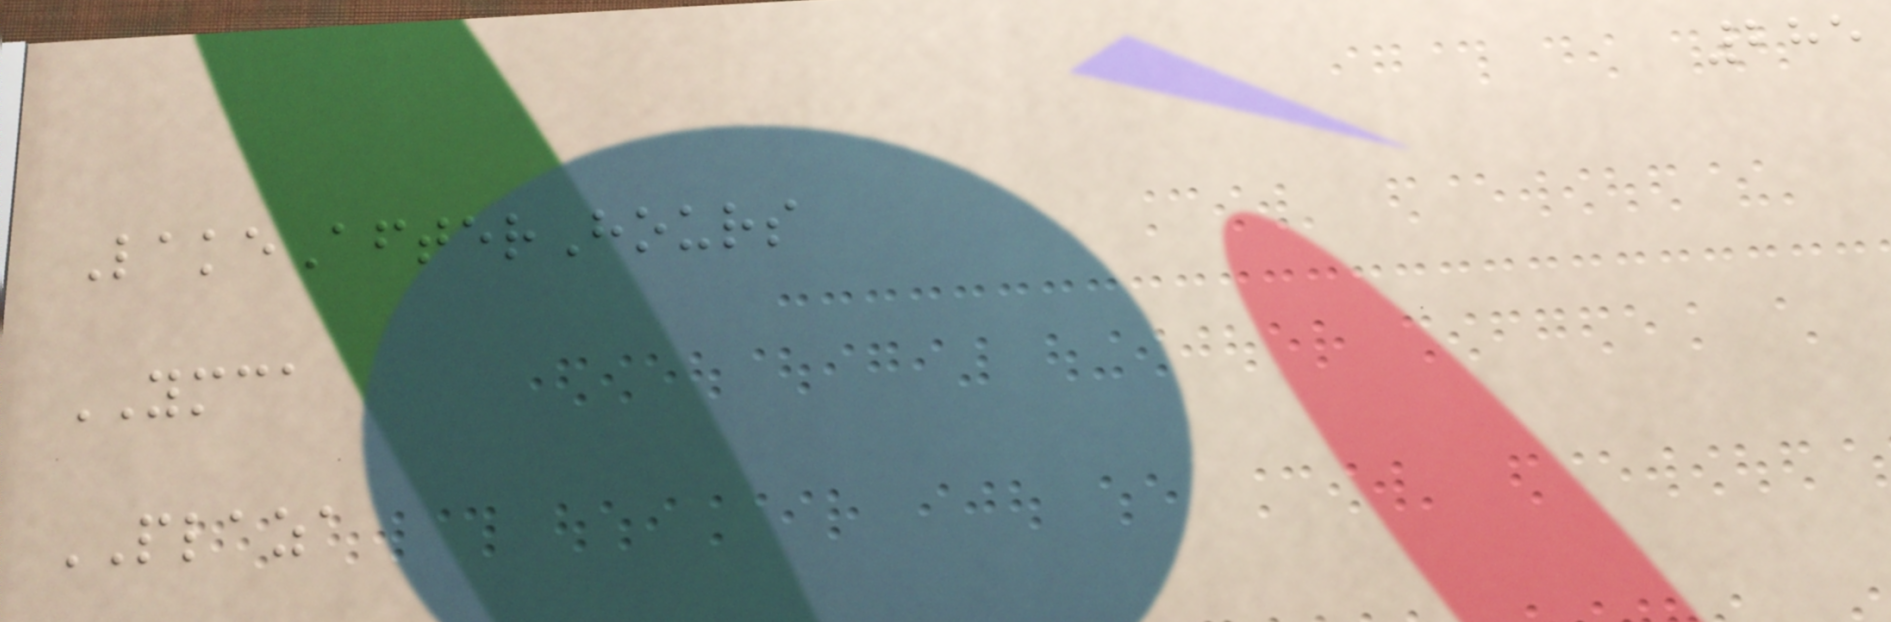285
LakeAfterHours
YMCA
PLAZA
